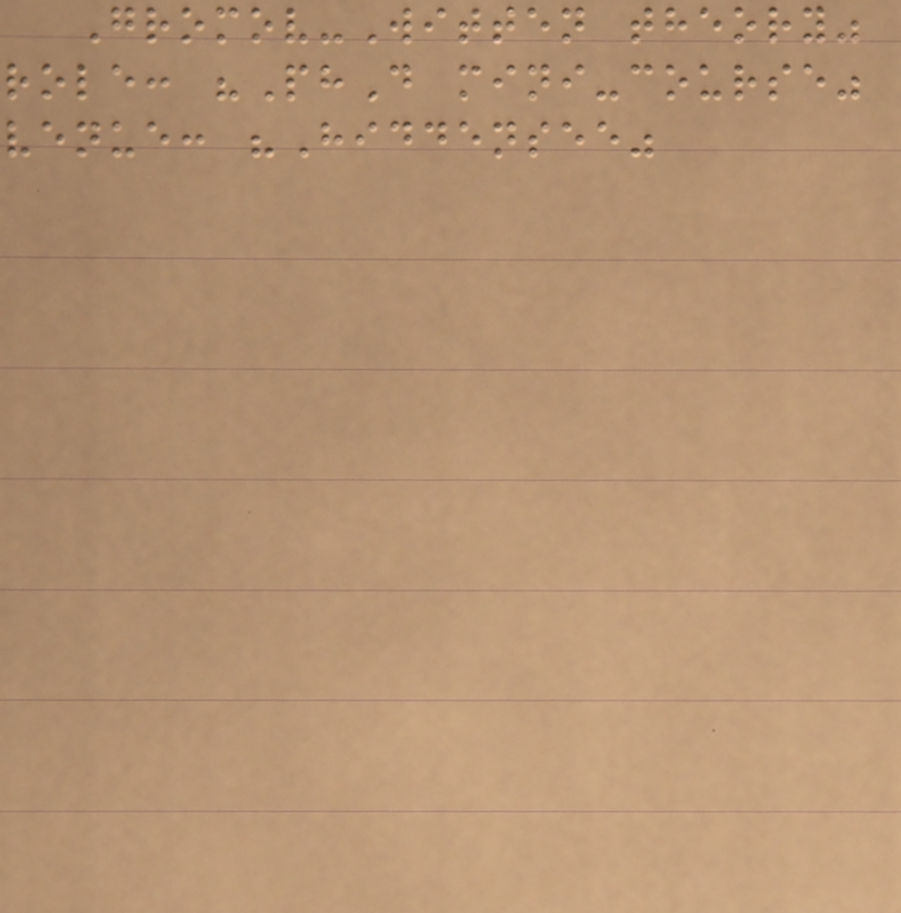Gromov-Witten theory"
role: "PhD mini-course"
venue: "Hiddensee"
